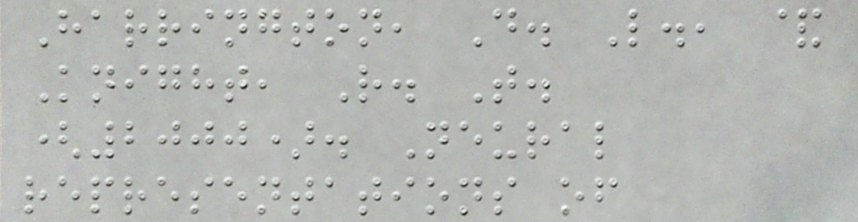Harrington, D. L., &
Knight, R. T.
(2000). Neural
representations of
